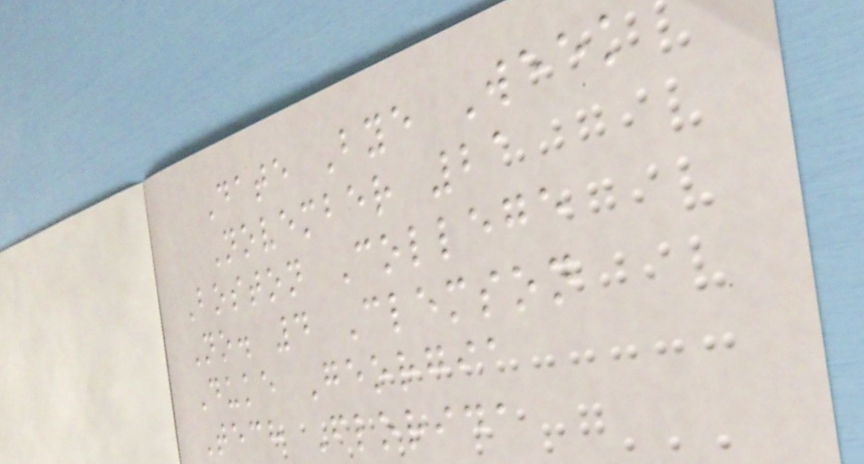Date Bye Week
November 21
Boston College
No. 4 Clemson
Duke Georgia
Tech Florida
